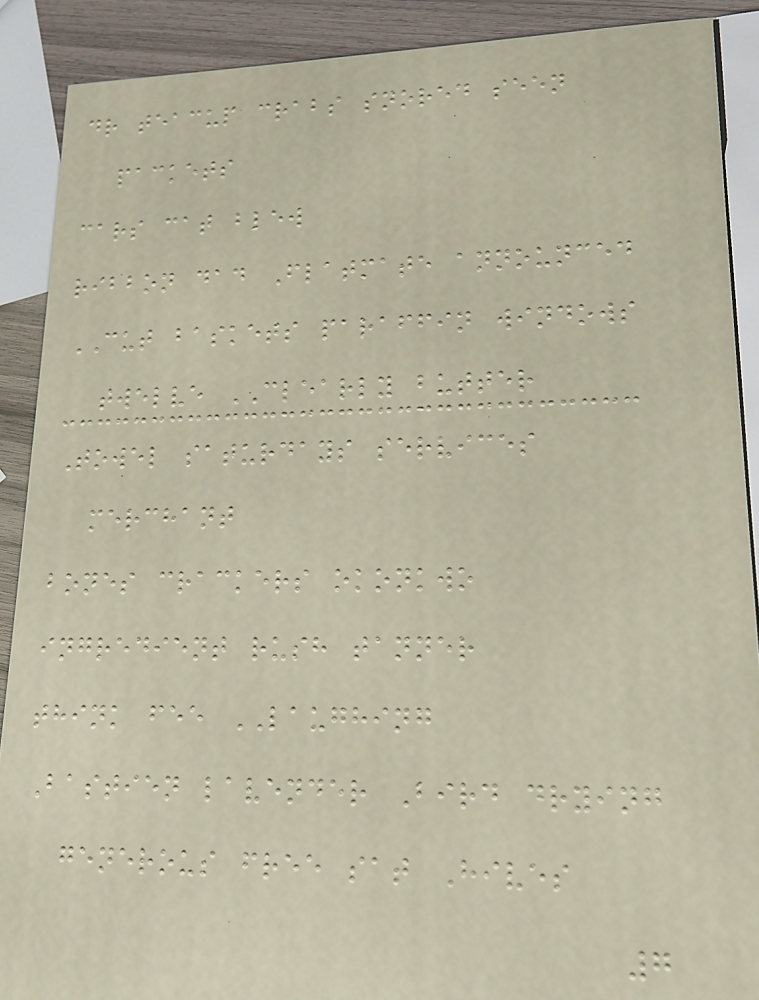dr teacup crabs snored seen
packets
cars cat blew
ribbon dad Flatmate announced
CUT baskets paraffin windows
twelve CLEARLY butter
Towel saturdays services
merchant
bones crackers okonkwo
ingredient rush tanner
think fee LAUGHING
Bastien lavender Bird drying
generous free sat Hives
7
